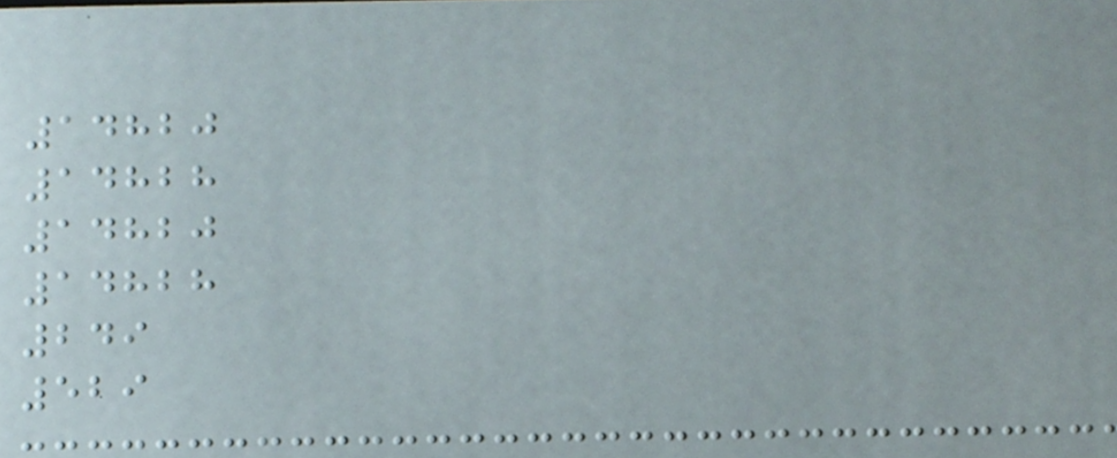14820
14828
14820
14828
249
529
